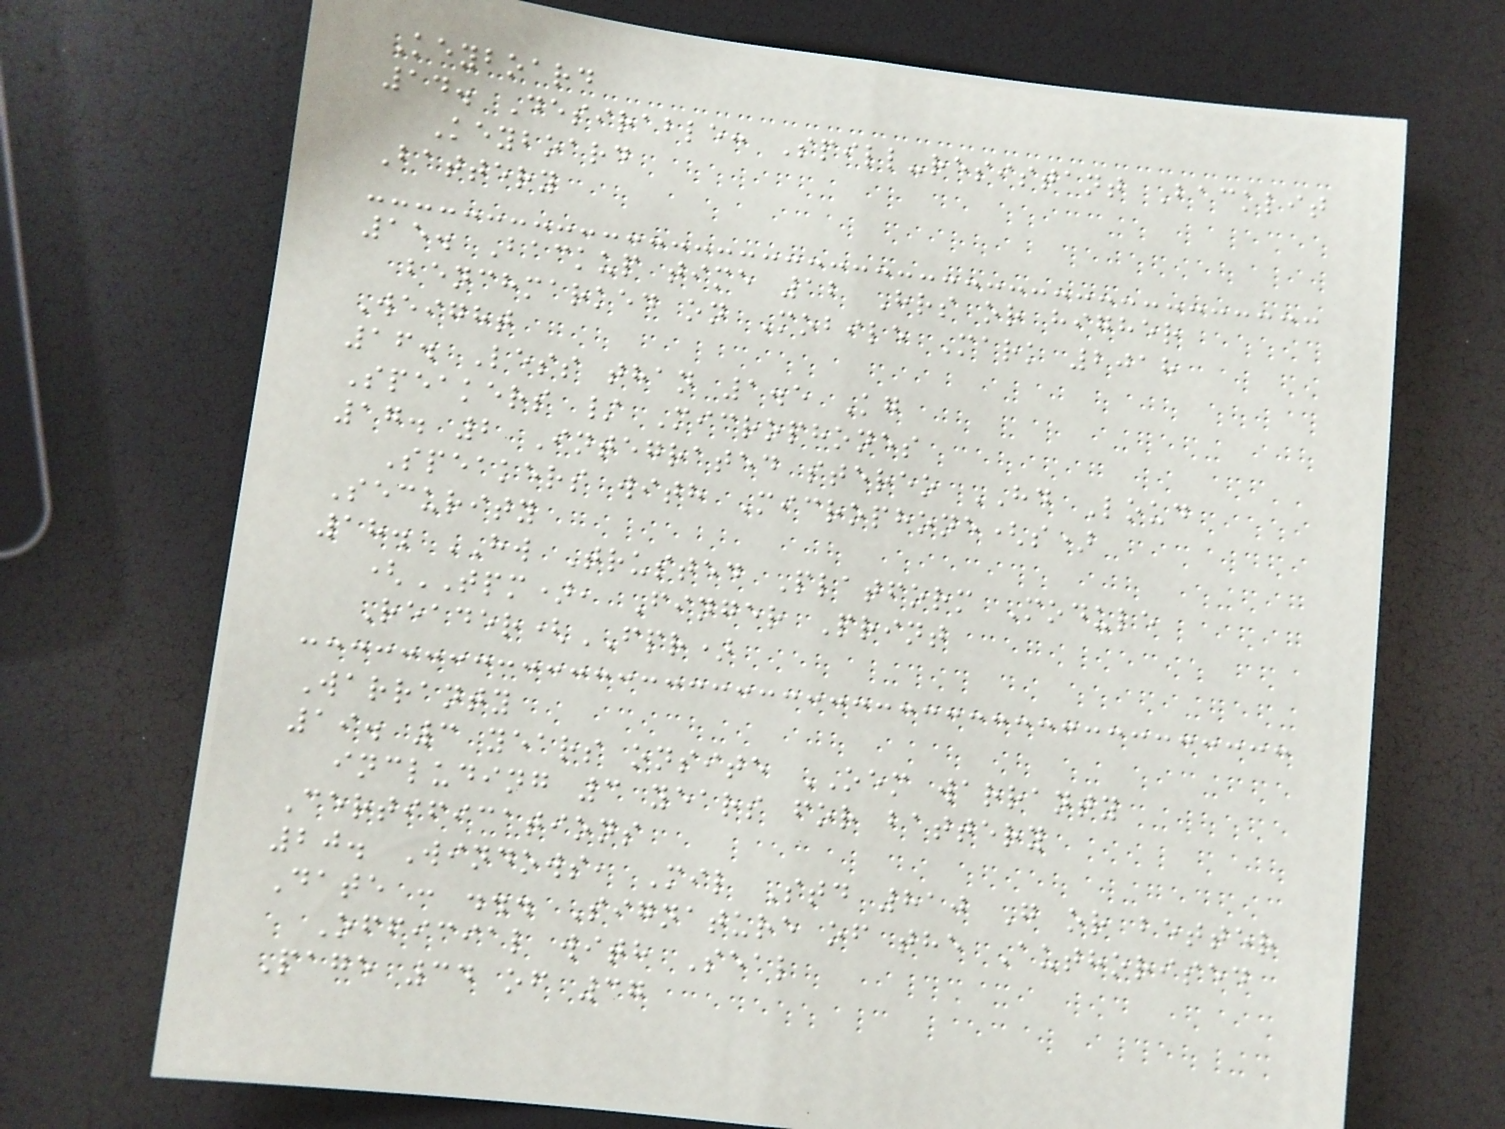Keyboard
14. Desirable: Spill-resistant Backlit
Keyboard
Battery
15. Backup time 12 Hrs or higher
benchmarked on Mobile Mark 2018
Weight
16. Less than 1.5 Kg
Speakers / Microphones
17. 2 Integrated stereo HD Loud
Speakers with Microphone(s)
Security
18. HW Trusted Platform Module
(TPM), Finger Print
Reader(FPR)
Warranty
19. 3 years onsite OEM warranty
including 3 years for battery
Certifications
20. Windows, Mil Std 810 G or better
Date : ... Signature of the Authorised
Official with Seal
Page 34 of 37
